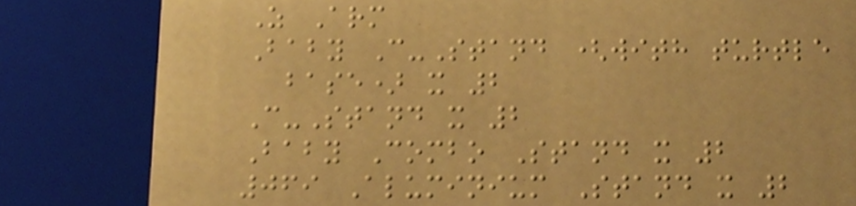Z Arm
Baby C-Stand (with turtle
base) x 2
C-Stand x 2
Baby Combo Stand x 2
069 Aluminium Stand x 2
